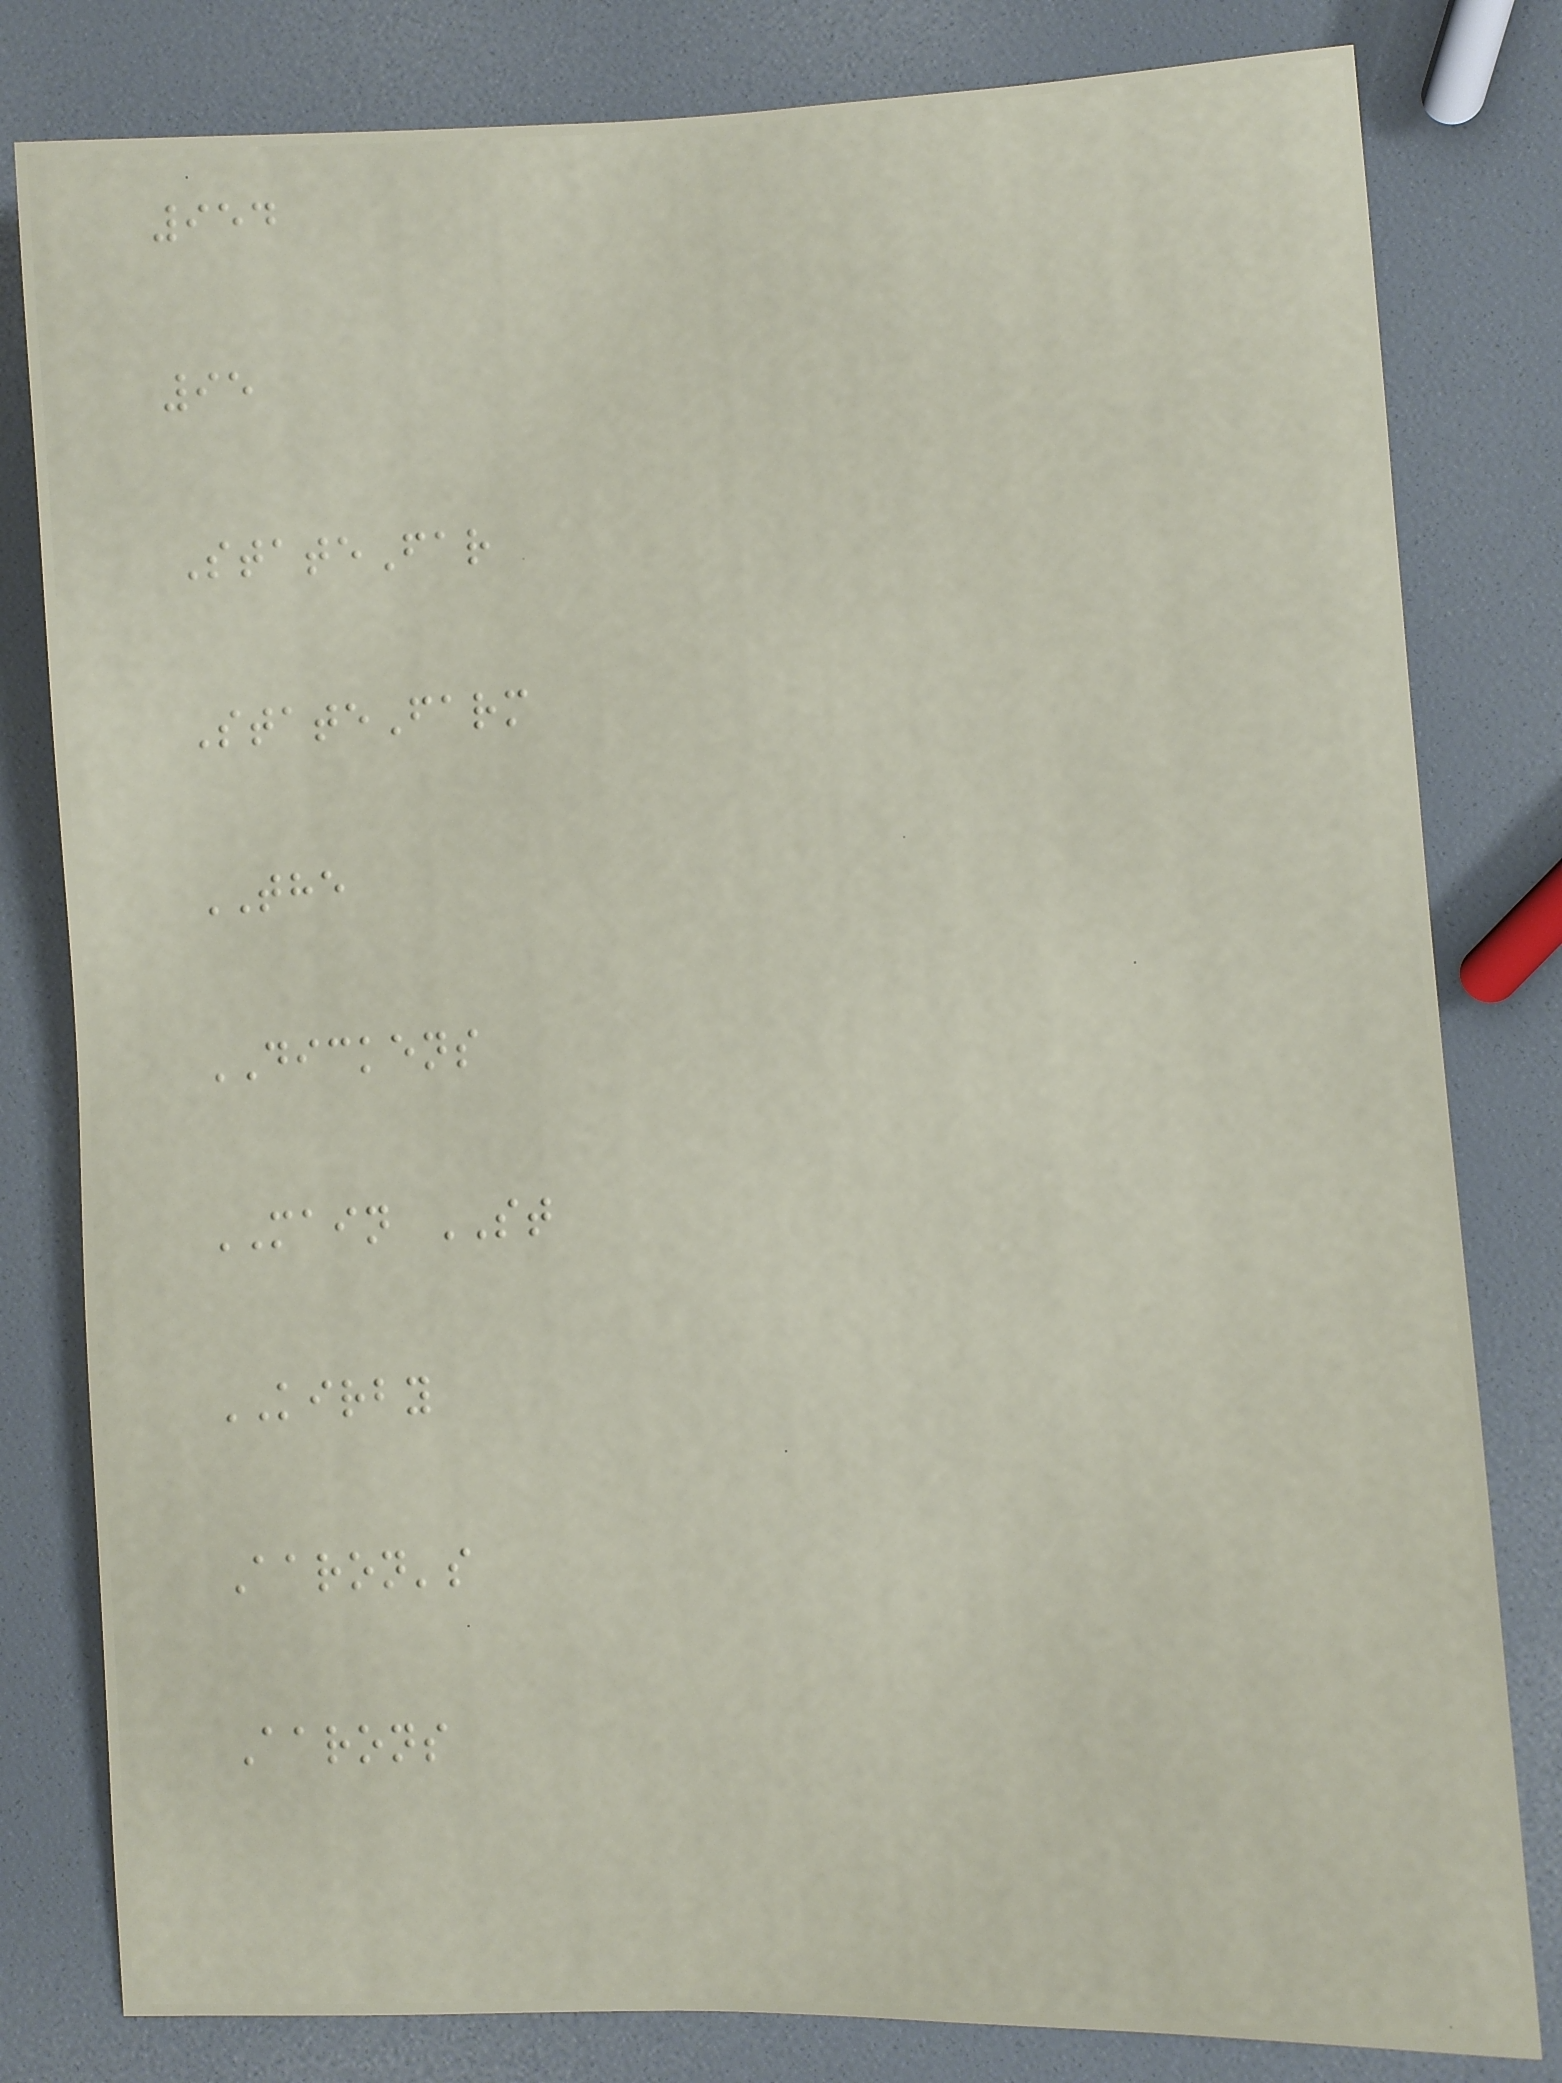954
95
StateFar
StateFarm
THE
DICKENS
MAIN ST
KIRBY
Aaron's
Aarons
